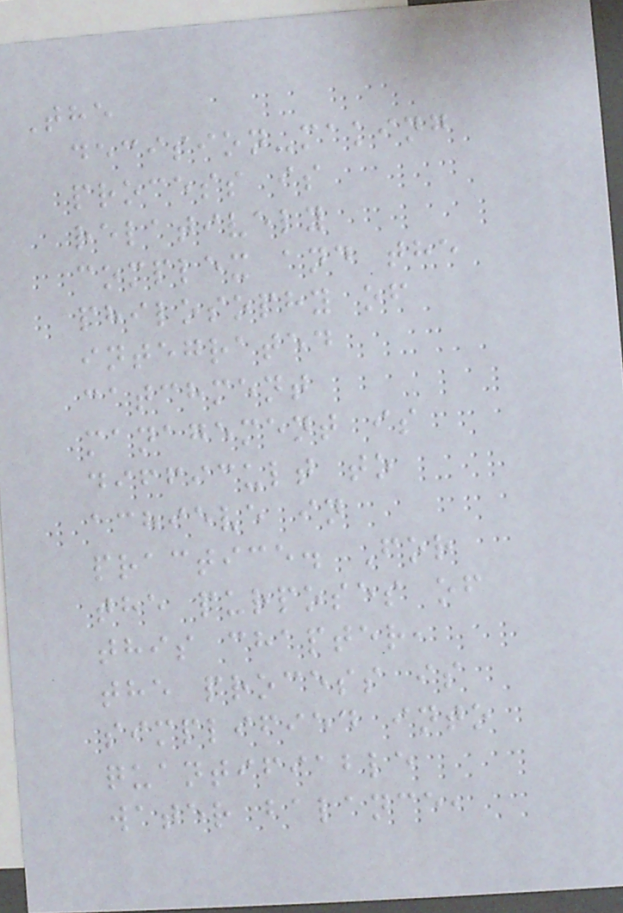The
decision-making
process is
relatively
complex and the
philosophy of
integrated
catchment
management is
difficult to
achieve in
practice. For
the purposes of
this chapter,
the process is
simplified into
quantifiable
water balance,
